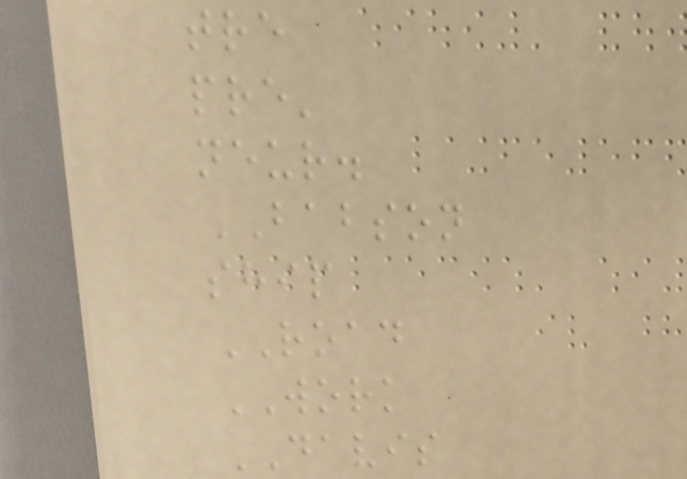tre
pre'
neur.
BABSON
ship
ROAD
WORK
DAVIS
